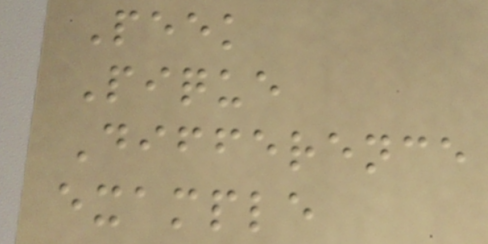Peek
Pique
Difference
example
